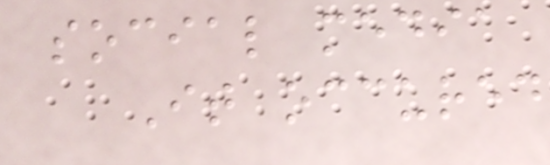social media
It occured
